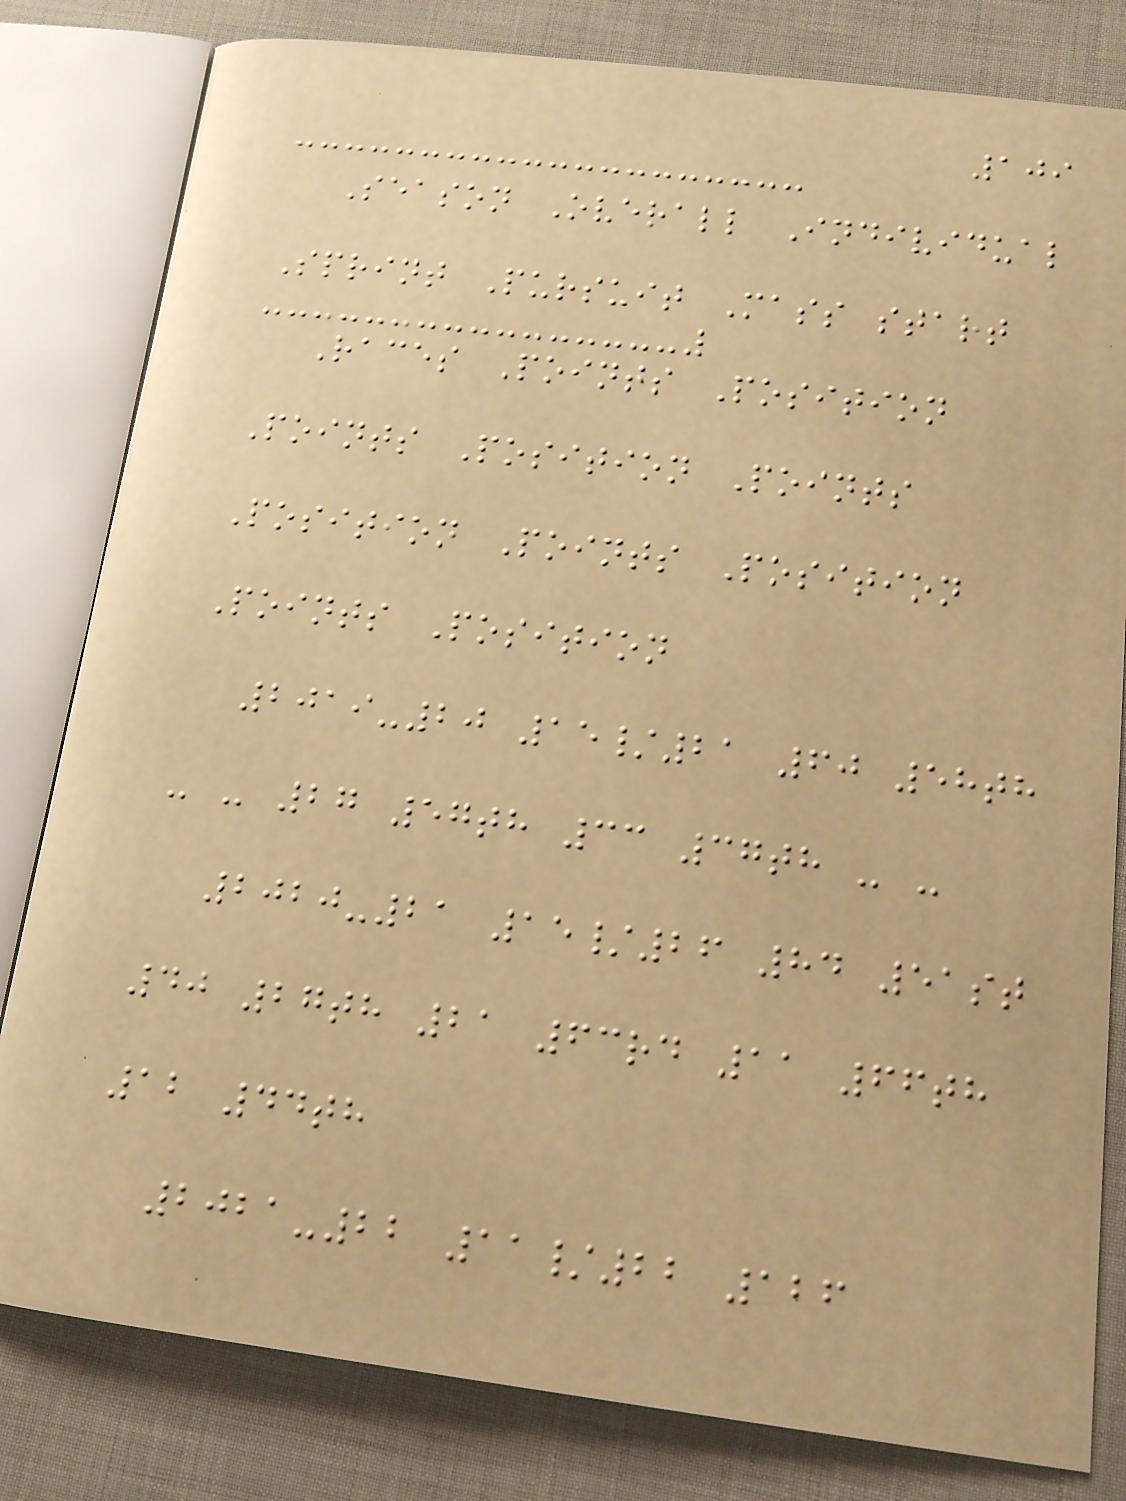109
Season Overall Individual
Sprint Pursuit Mass start
Races Points Position
Points Position Points
Position Points Position
Points Position
2019-20 15/21 60 58th
- - 27 57th 33 37th - -
2020-21 15/26 84 51st
40 27th 21 63rd 11 66th
12 44th
2021-22 11/22 126
